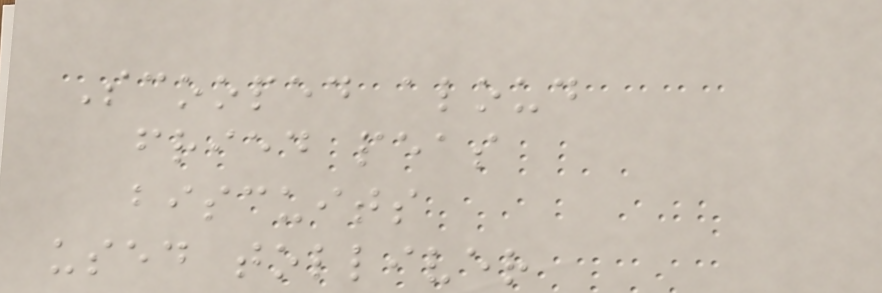Scooped aloud
fried peas
biscuits
used tolliver
